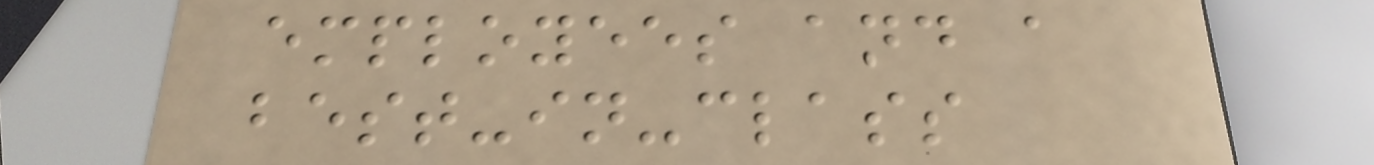employees and a
best-in-class
